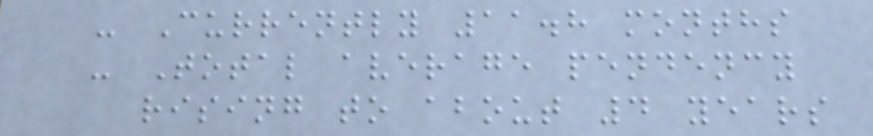- Currently 11.8 months
- Total average pendency
rising to about 4 years
